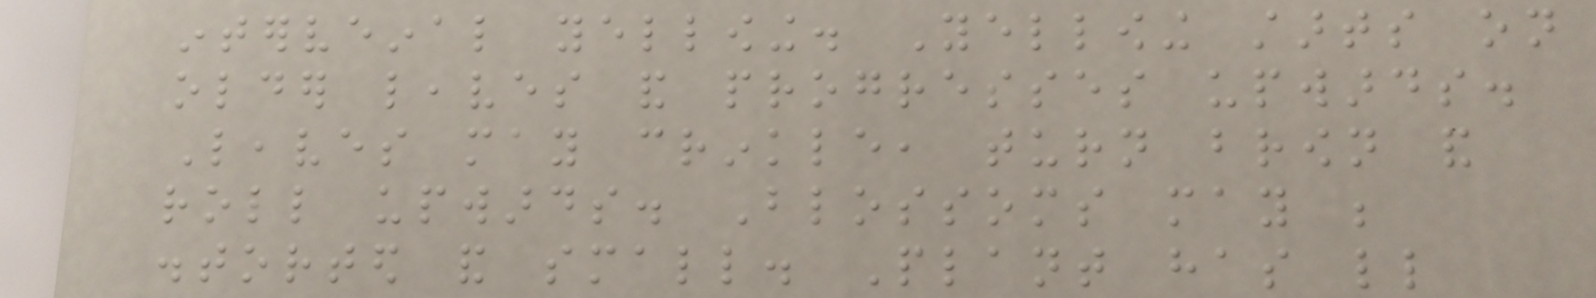interveinal yellowing. Yellowing starts on
older leaves and progresses upwards.
Leaves may crinkle, turn brown and
roll upwards. Blossoms may be
distorted and small. Plant has little
